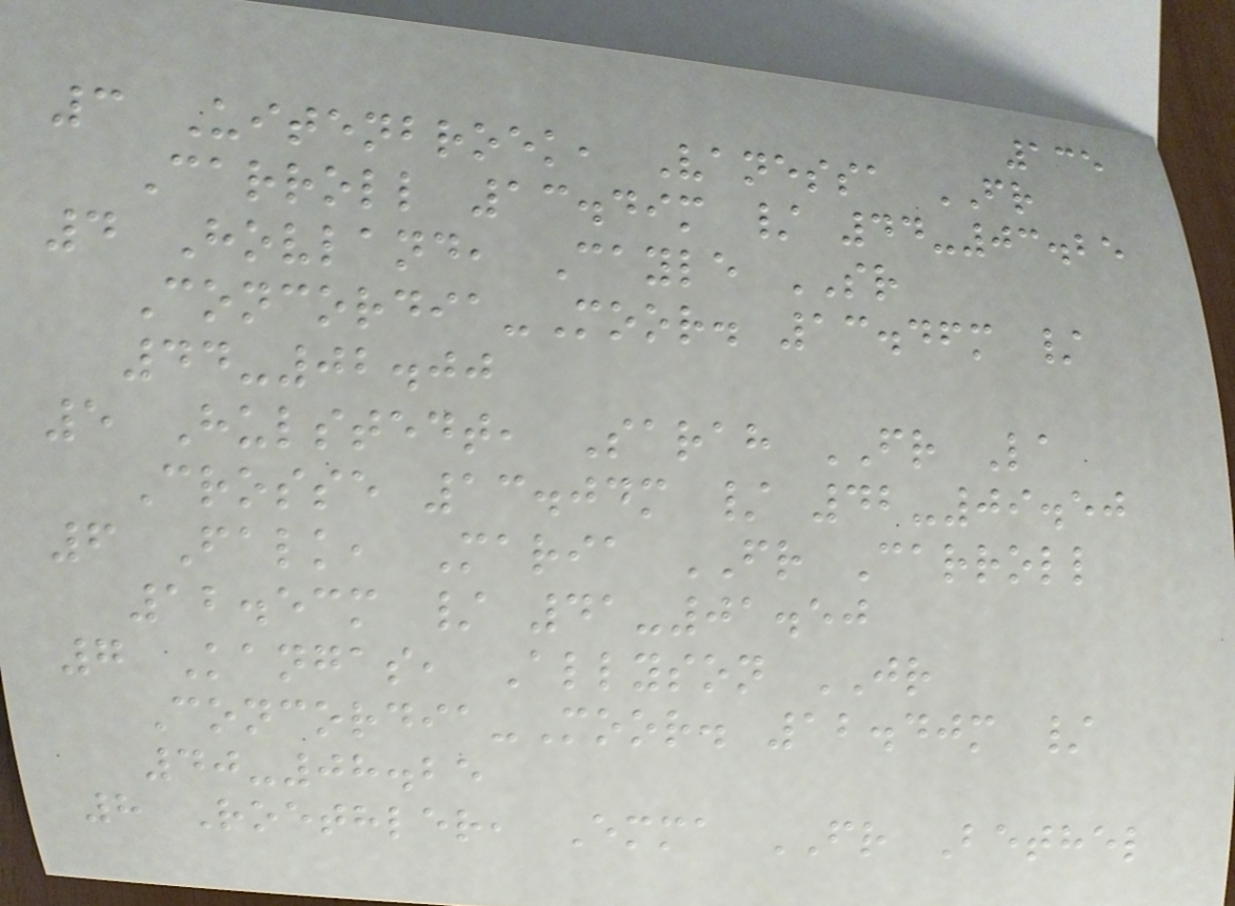135
3 Uitenbroek, Vanessa FR
Carroll 13.49m / 44-03.25
4 Hovland, Cayle SR
Concordia-Moor. 13.46m /
44-02.00
5 Hulstedt, Sarah FR La
Crosse 13.04m / 42-09.50
6 Falk, Maria FR Carroll
12.53m / 41-01.50
7 Kangas, Allyson JR
Concordia-Moor. 12.40m /
40-08.25
8 Roethler, Emma FR Bethel
